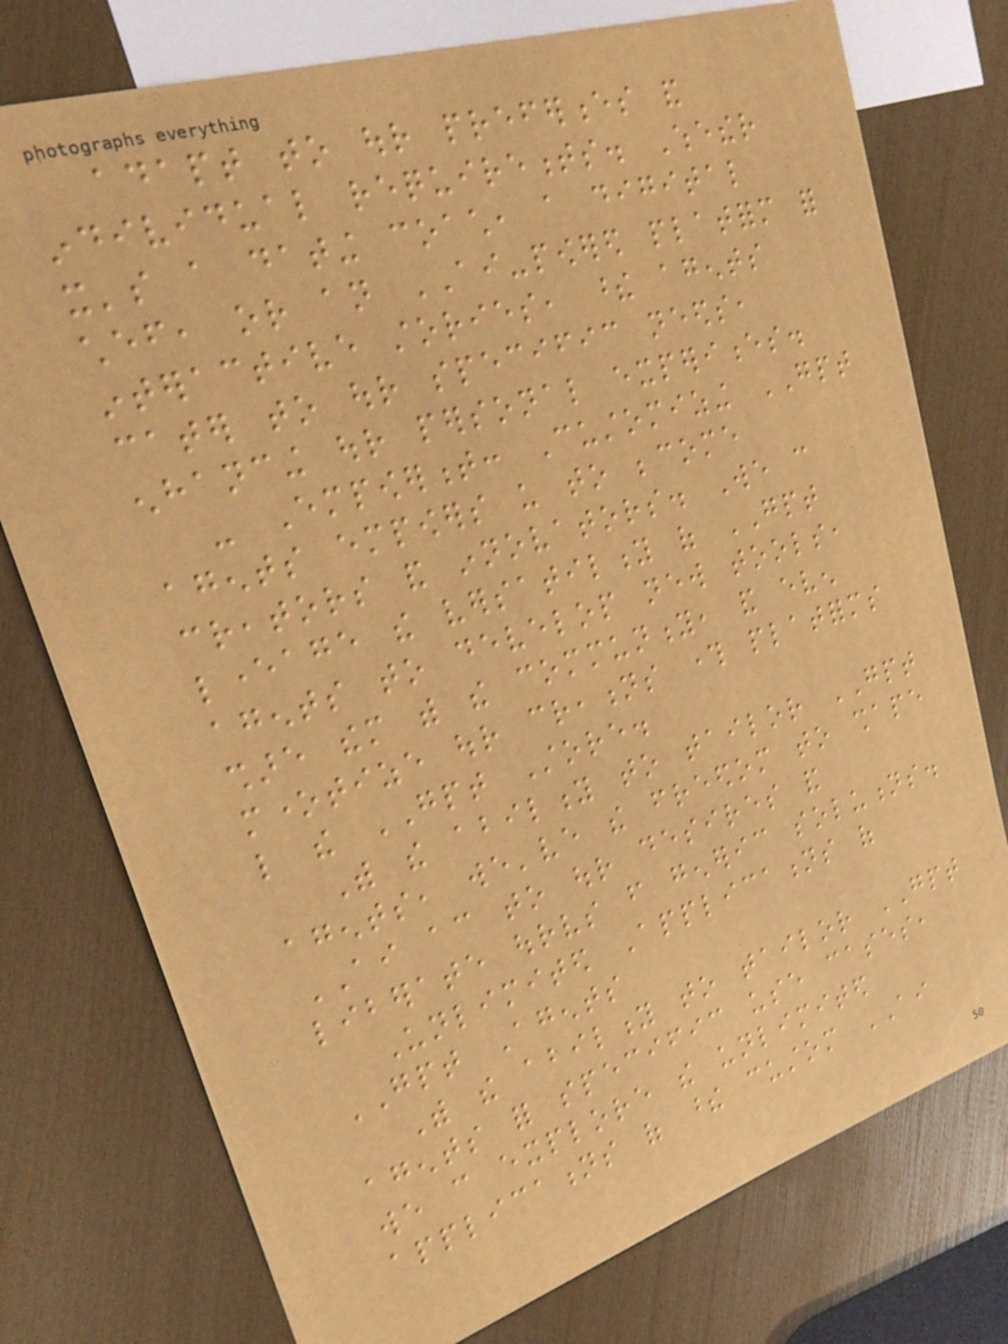adapt to our preferences and
individual requirements. Whether
it's a dating coach, a digital
chef, or an AI-powered platform for
interactive stories, these agents
cater to our specific needs,
enhancing our personal experiences.
- Empowerment: Customizing GPT
agents empowers us to become
creators and innovators. We can
leverage the versatility of GPT
agents to develop new tools,
share them with the community, and even
monetize our creations through platforms
like the GPT Store.
With the ability to tailor GPT
agents, we've the freedom to shape
AI according to our desires and
liberate ourselves from generic solutions.
Unlimited Applications of
GPT Agents
With the ability to tailor GPT
agents for specific use cases,
we can explore the unlimited
applications of these custom AI
